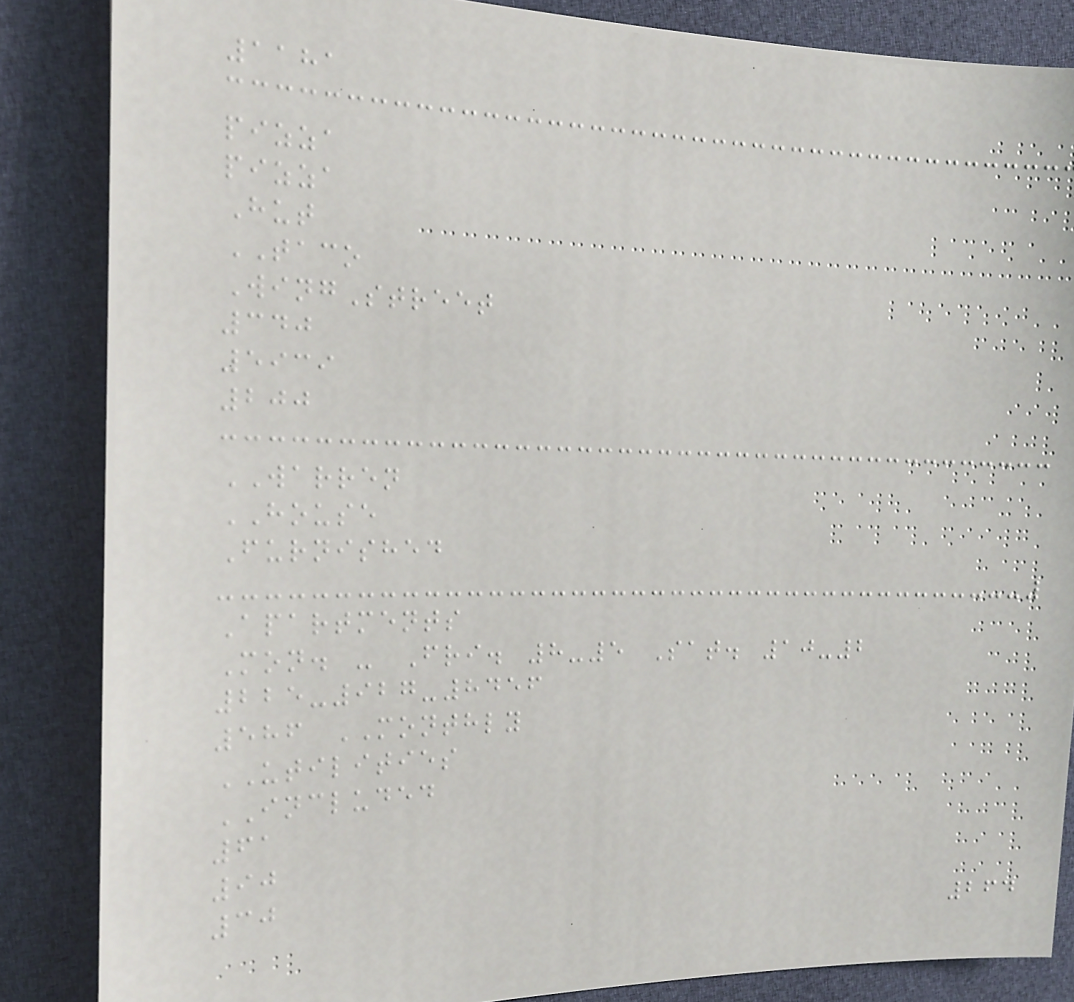1181
pizza
pizza
Hut
TACO
WingStreet
340
5939
200
WARREN
HOUSE
Furnished
Apartments
Mon. - Fri. 8-5 Sat. 10-2
225-927-8456
586 MONTHLY
UTILITIES
INCLUDED
61
90
30
264
